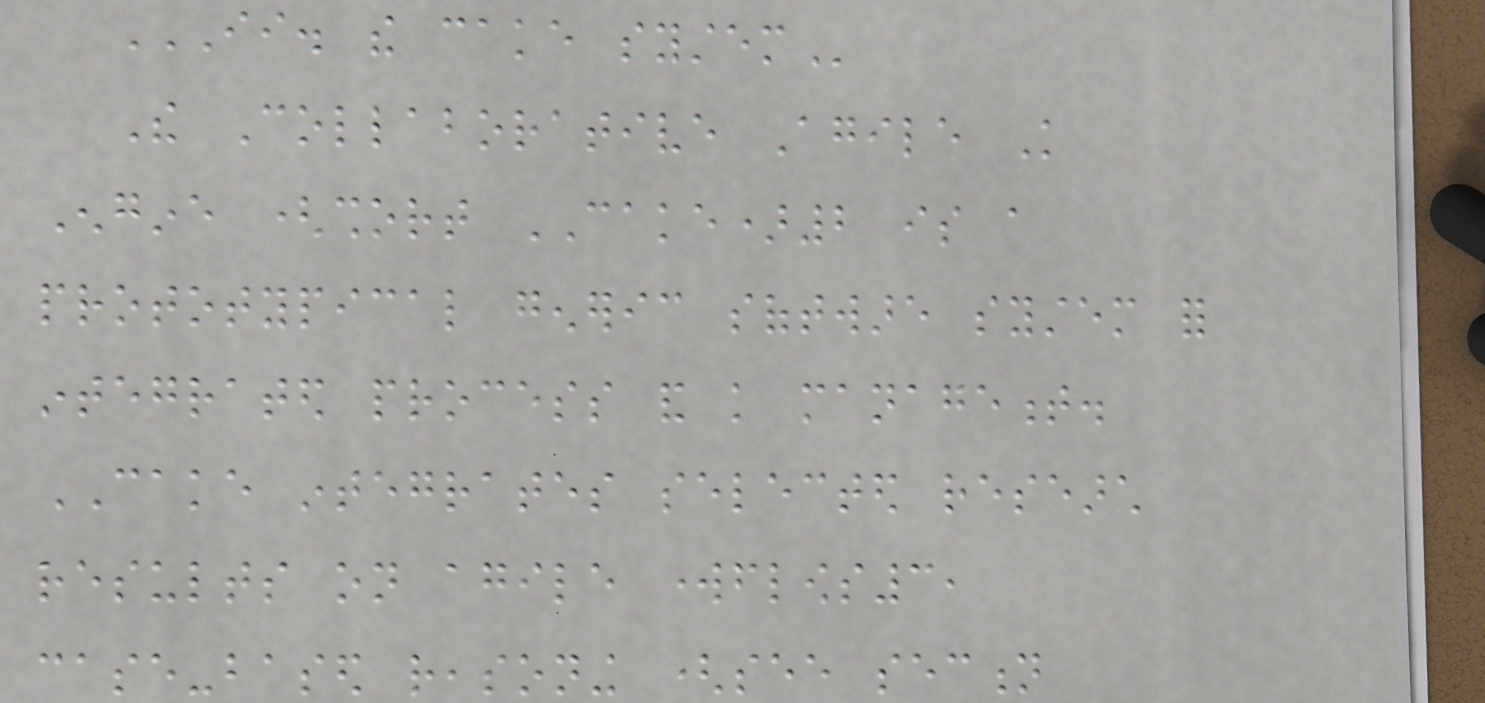II. THE CAKE SYSTEM
The Collaborative Agile Knowledge
Engine (short CAKE)2 is a
prototypical generic software system for
integrated process and knowledge management.
CAKE integrates selected research
results on agile workflows3,
case-based reasoning (see section
